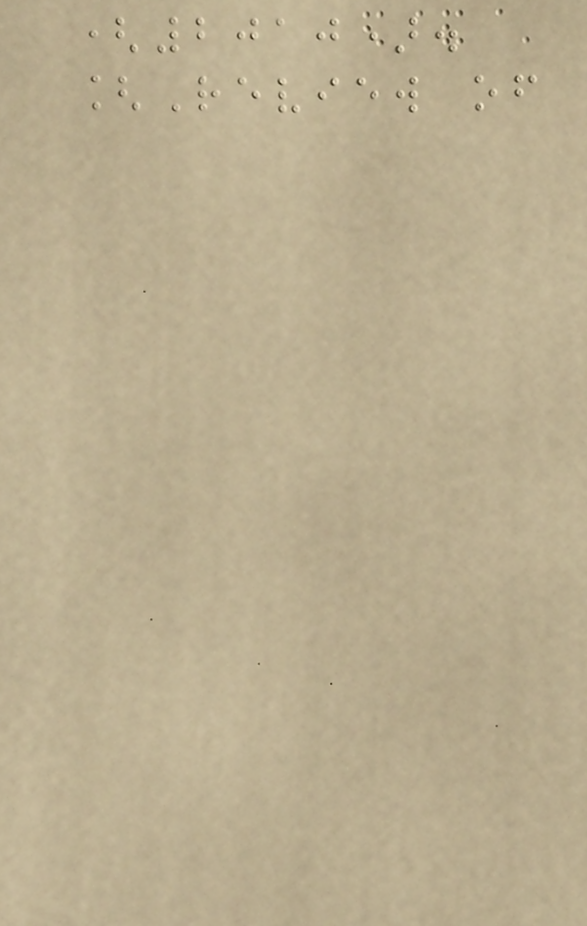(2010).
[Review of
